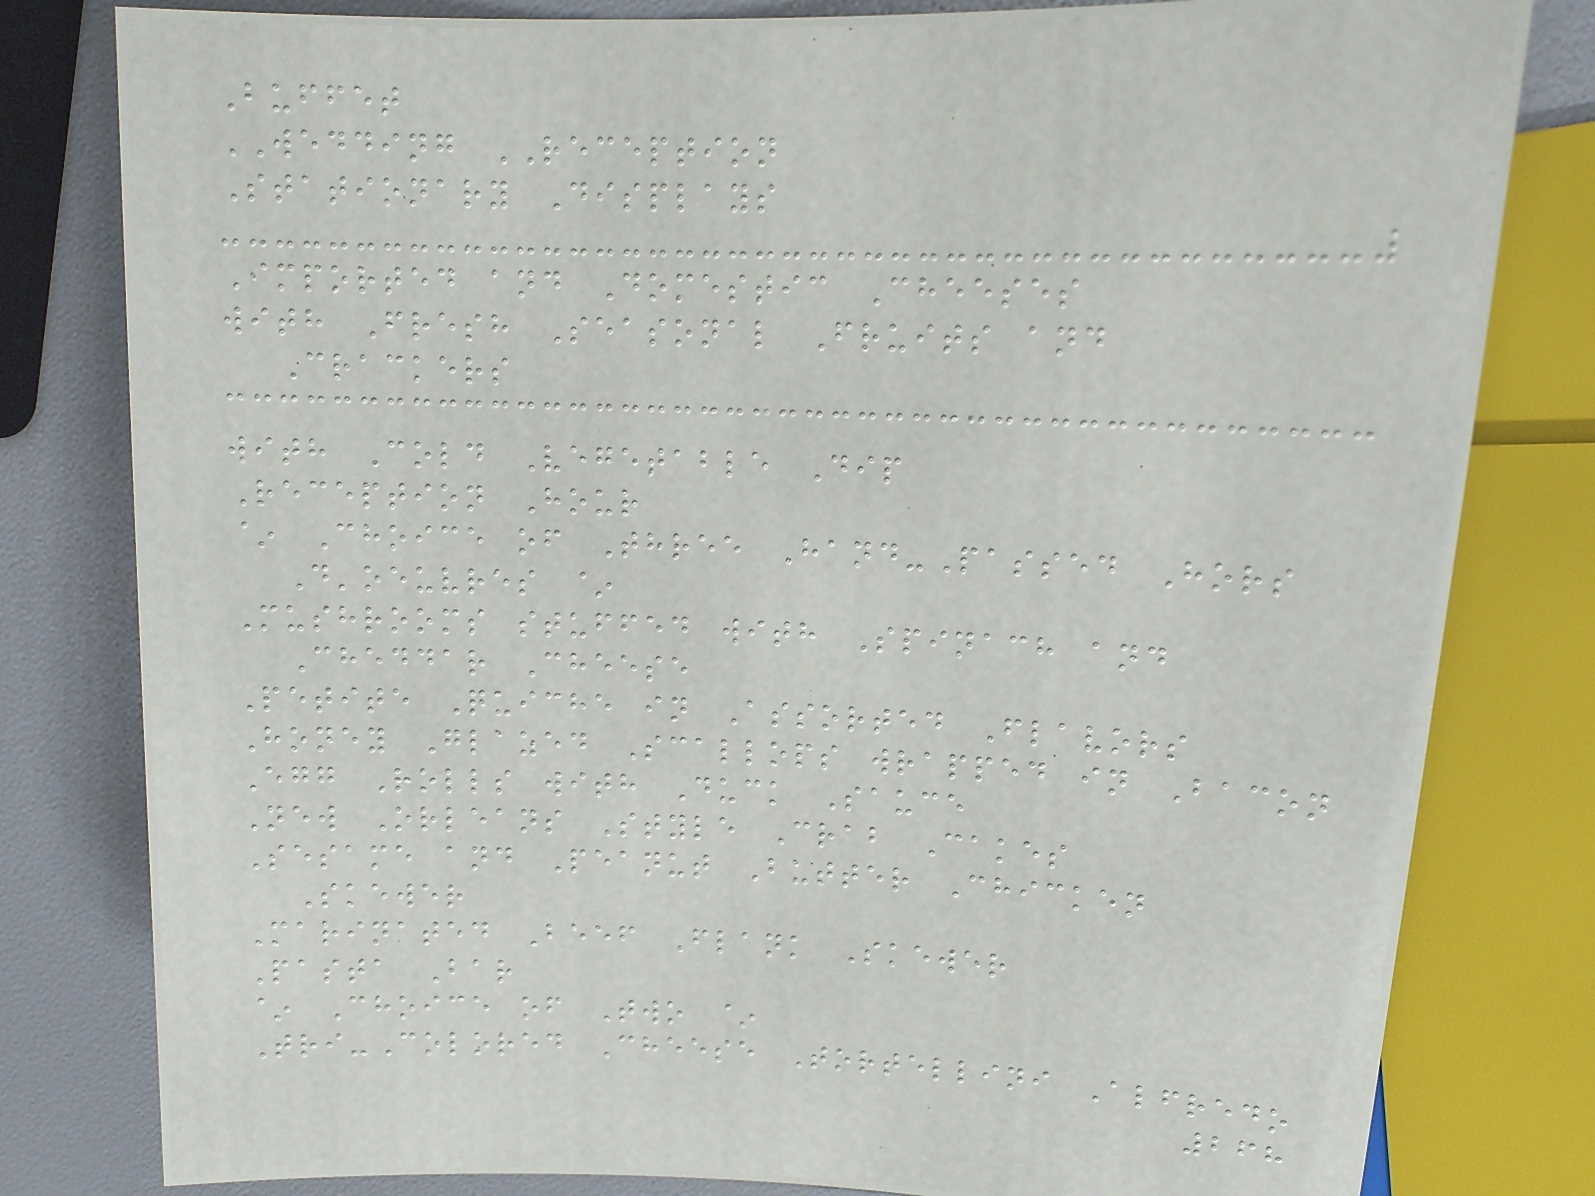Buffet
WEDDING RECEPTION
Stationary Displays
Imported and Domestic Cheeses
with Fresh Seasonal Fruits and
Crackers
with Cold Vegetable Dip
Reception Hour
~ Choice of Three Hand-Passed Hors
D'oeuvres ~
Mushrooms stuffed with Spinach and
Cheddar Cheese
Petite Quiche in Assorted Flavors
Honey Glazed Scallops wrapped in Bacon
Egg Rolls with Duck Sauce
New Orleans Style Crab Cakes
Sesame and Peanut Butter Chicken
Skewer
Marinated Beef Flank Skewer
Pasta Bar
~ Choice of Two ~
Tri-Colored Cheese Tortellini Alfredo
268
